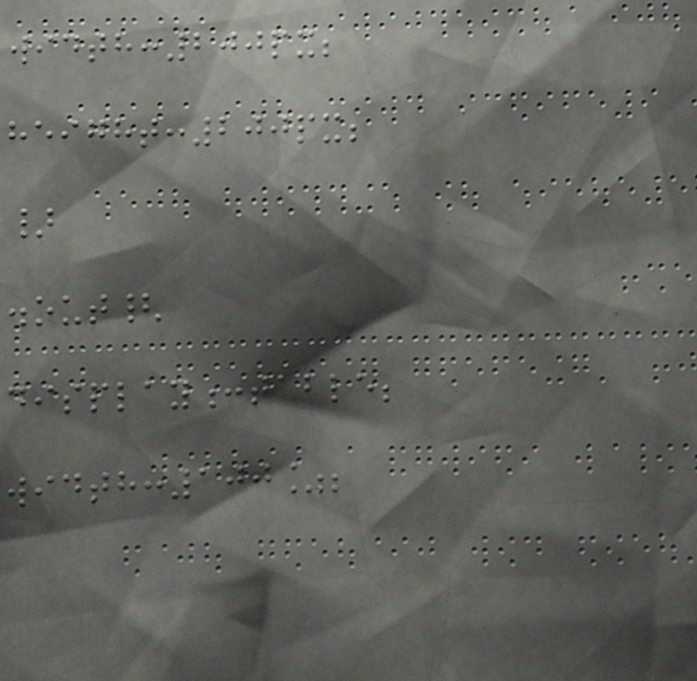width:200px;
height:200px;
}
.out{
display:table;
width:100%;
